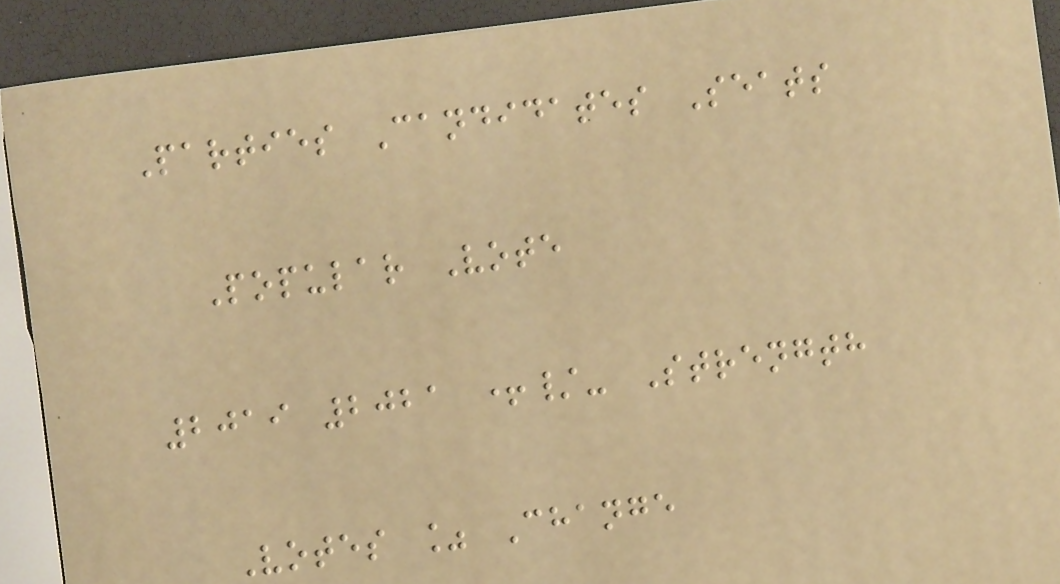Parties Candidates Seats
Popular Vote
2019 2021 +/- Strength
Votes % Change
